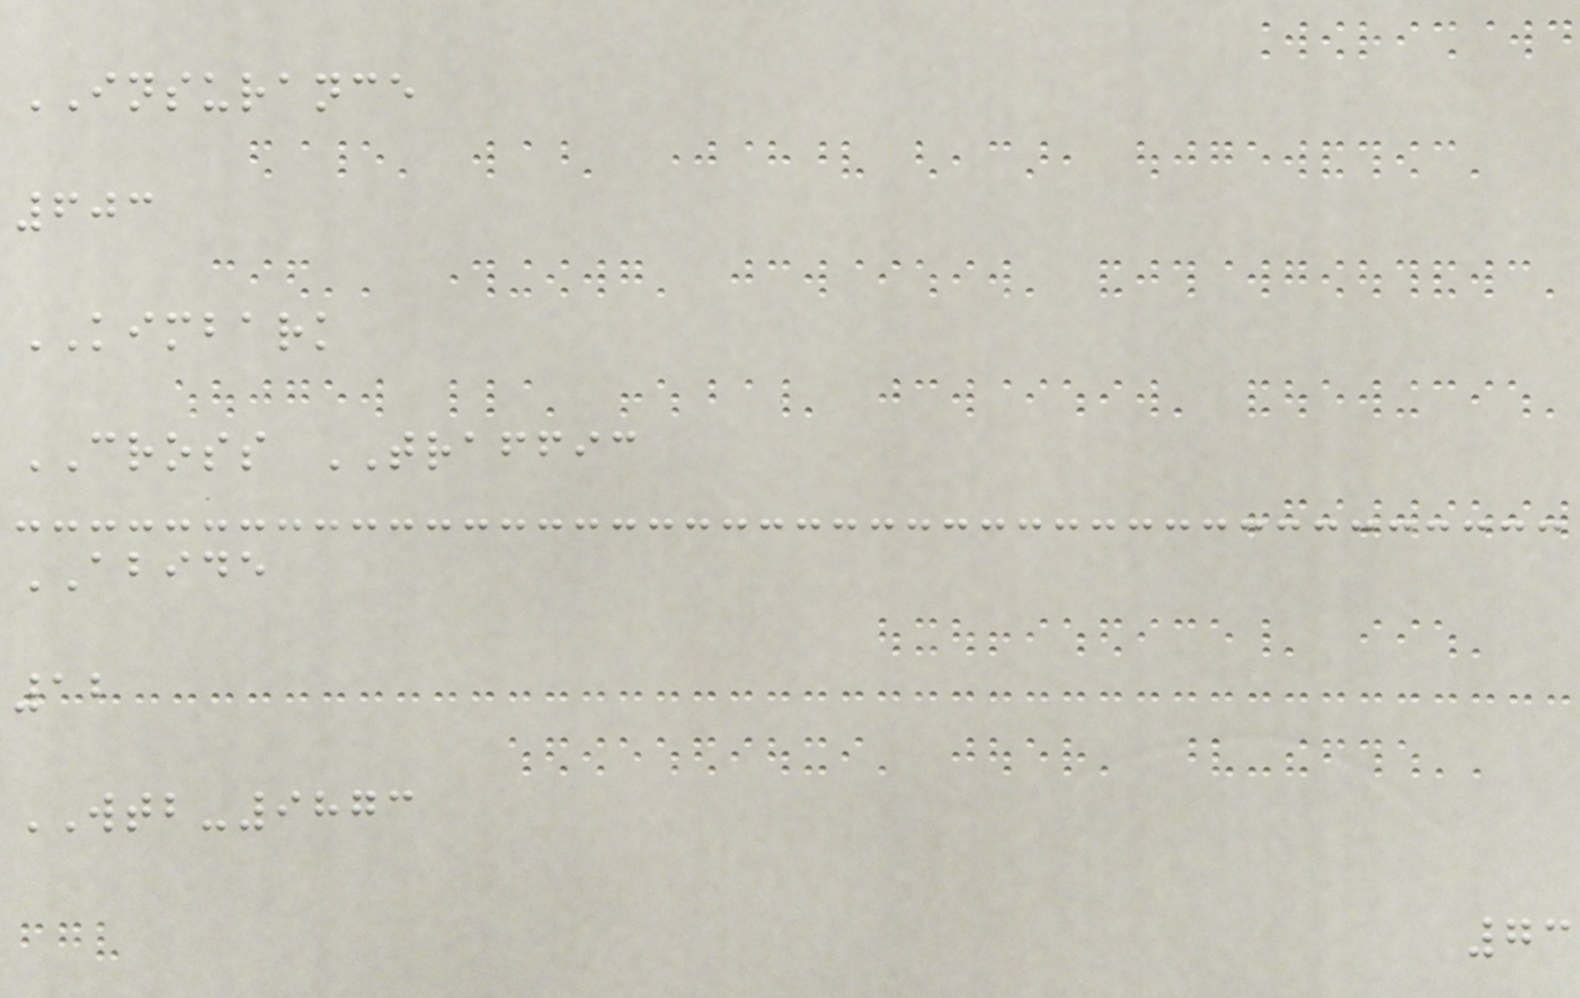INSURANCE
603
KIMBARK
CROSS TRAFFIC
ABIDE
12
WTB-9873
73
